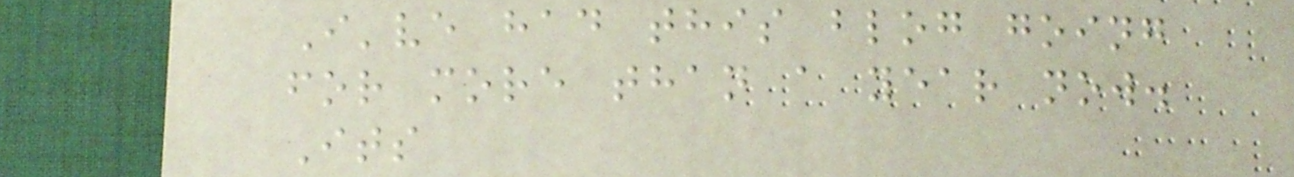I've had this blog going
for more than a year now.
Its
